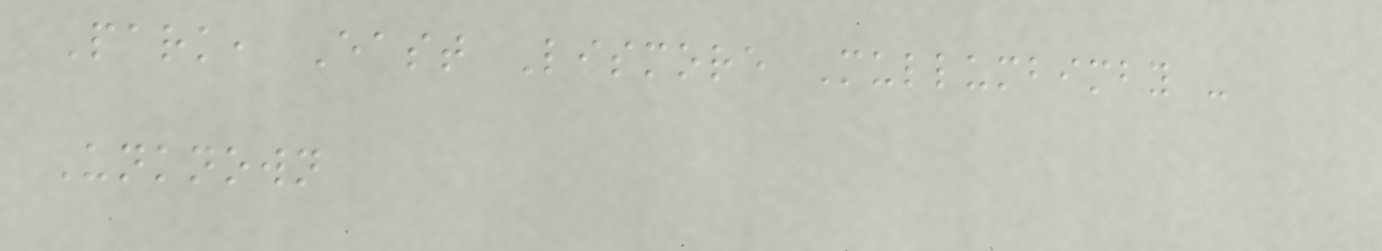Park, East Lismore Mullumbimby -
Unknown
